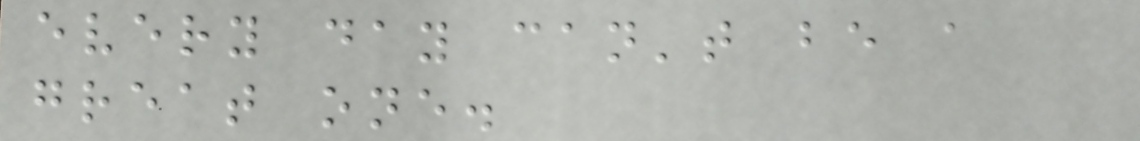every day can't be a
great one.
